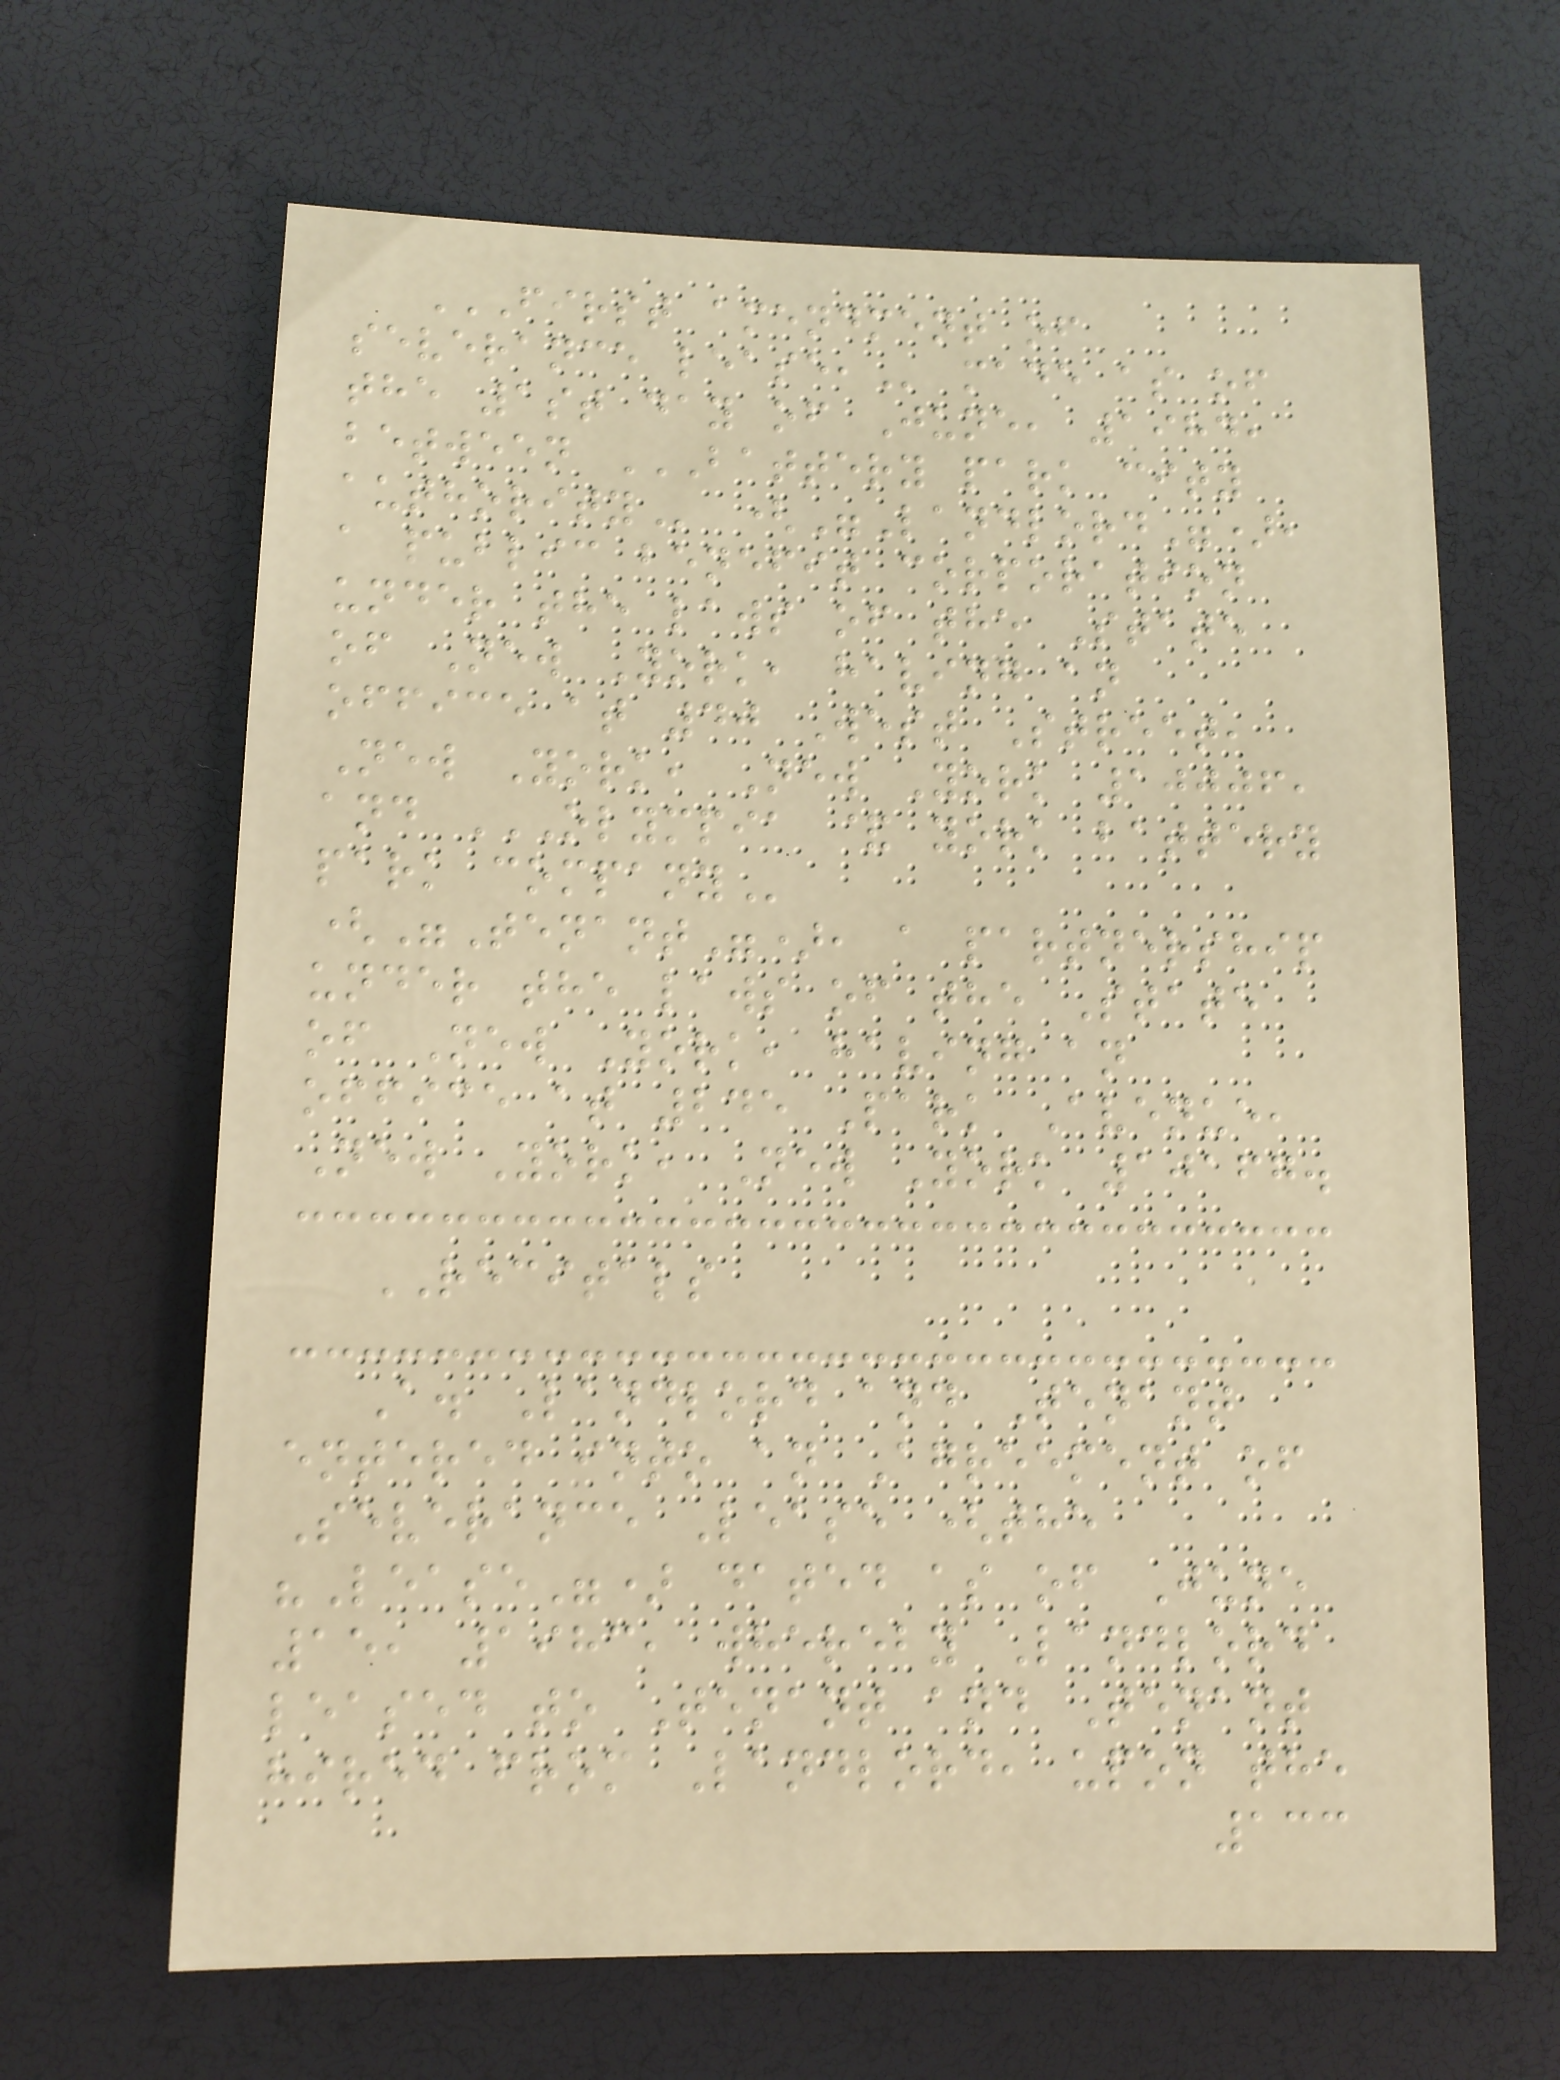FIRST AMENDMENT OF
SEVERANCE LEASE, made as of
the 1st day of June, 1984,
between BATTERY PARK CITY
AUTHORITY ("Landlord"),
a public benefit corporation
under the laws of the State
of New York, having an
office at 40 West Street,
New York, New York 10006,
and OLYMPIA & YORK BATTERY
PARK COMPANY
("Tenant"), a partnership
under the laws of the State
of New York, having an
office at 245 Park Avenue,
New York, New York 10167.
RECITALS
A. Landlord and Tenant
entered into an Agreement of
Severance Lease (the
"Lease") dated as of June
15, 1983, whereby Landlord
leased to Tenant and Tenant
hired from Landlord, upon the
133
